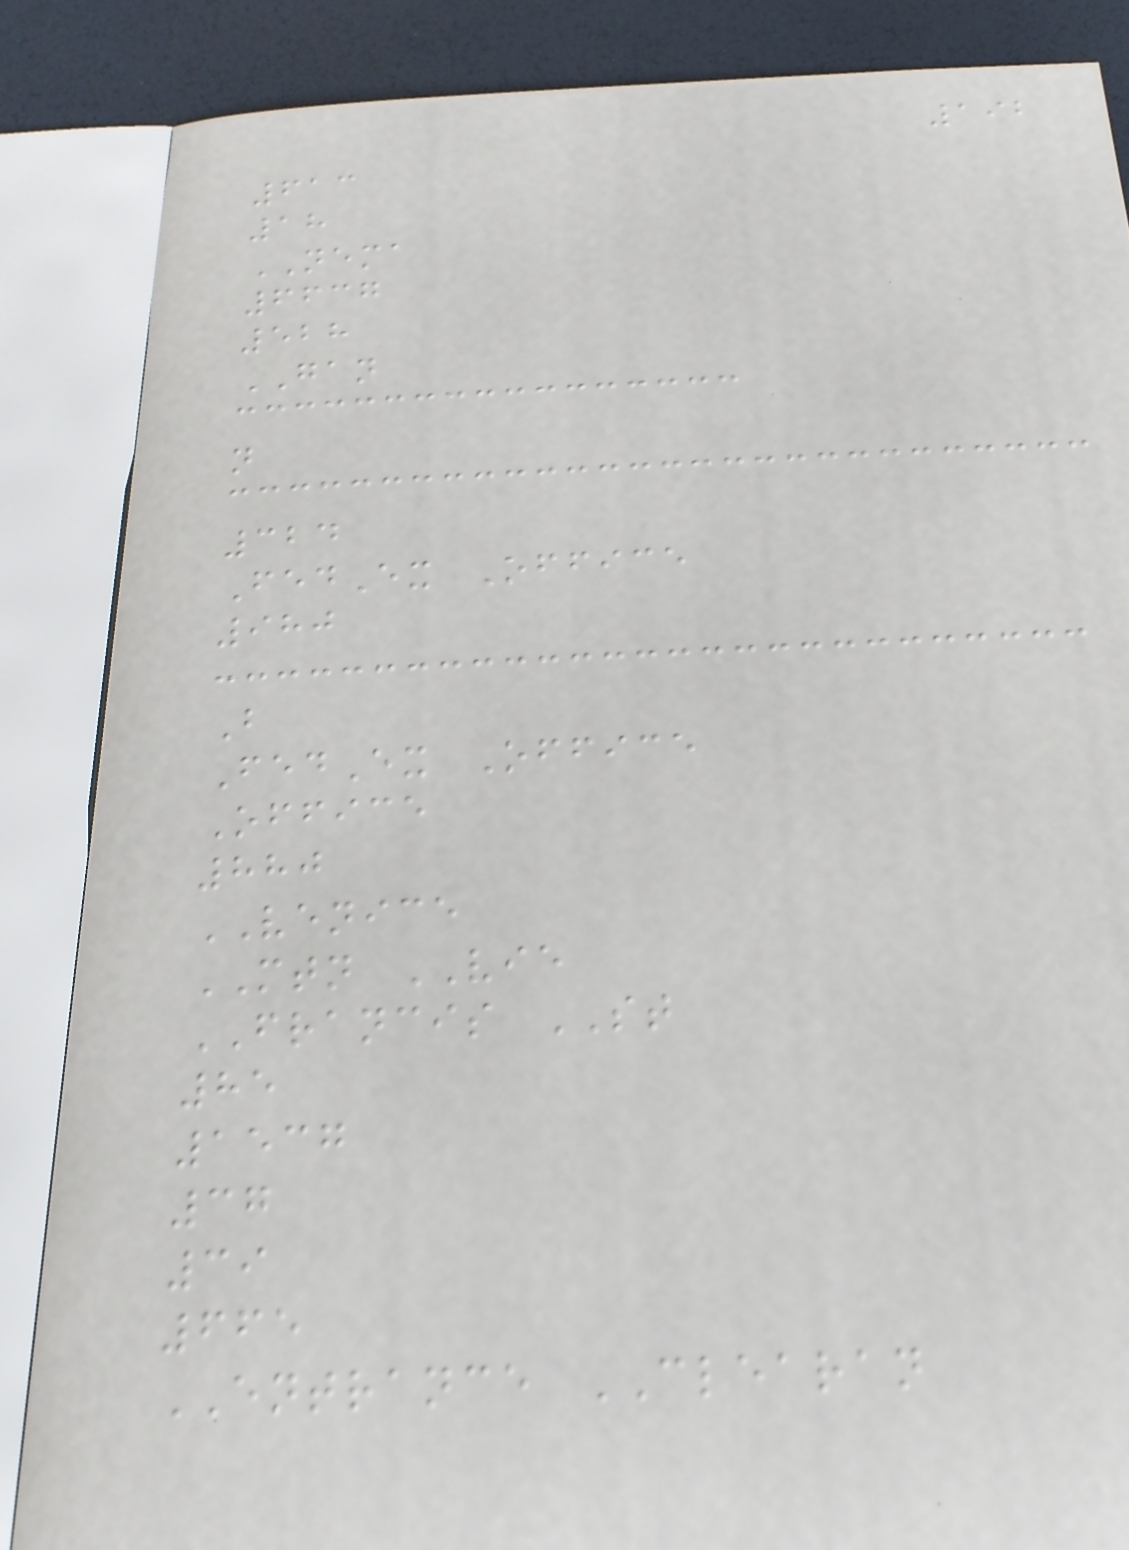192
613
18
NEMA
6637
528
GAN
n
324
FedEx Office
980
B
FedEx Office
Office
880
VENICE
MTN VIE
FRANCIS ST
85
1537
37
39
665
ENTRANCE CLEARAN
